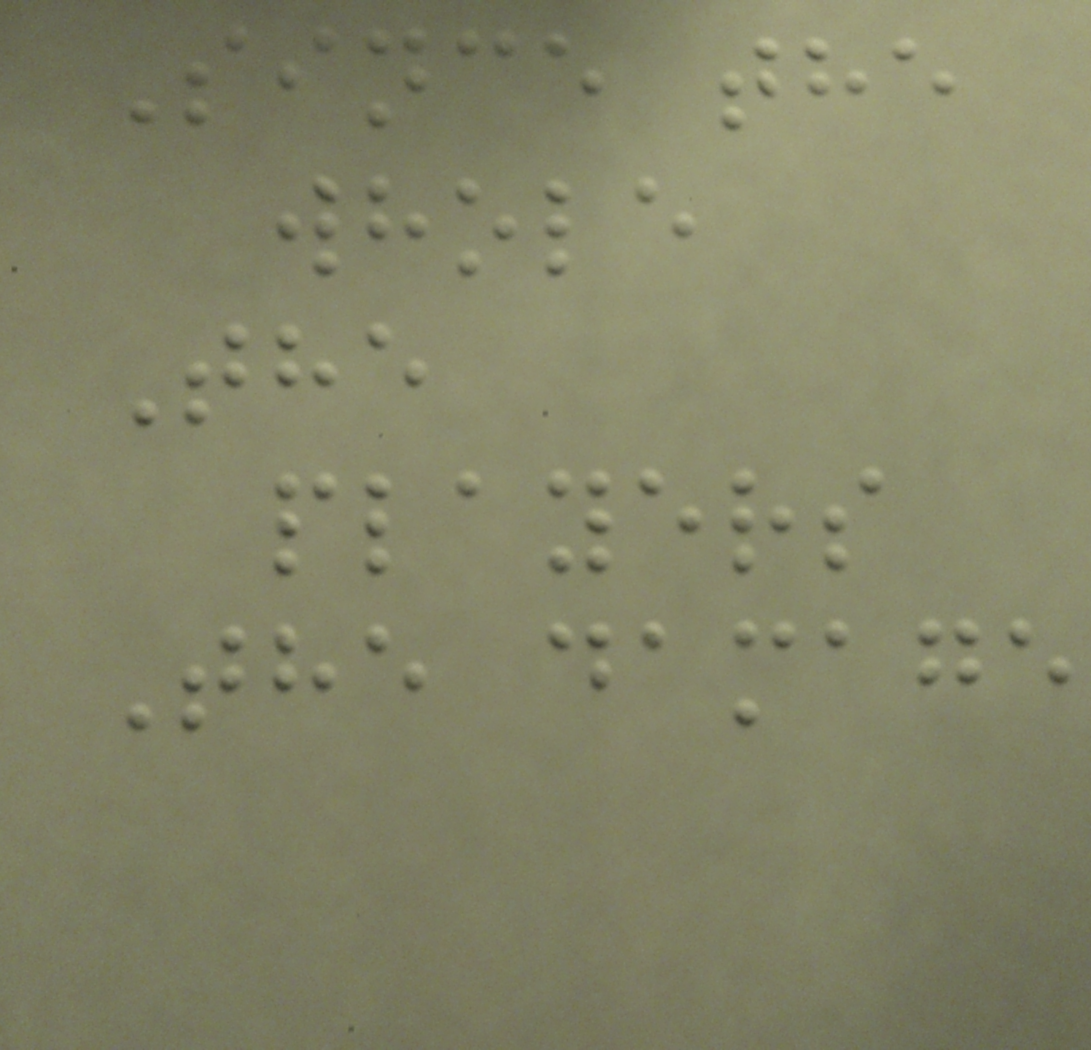Since the
whole
The
players
The damage
